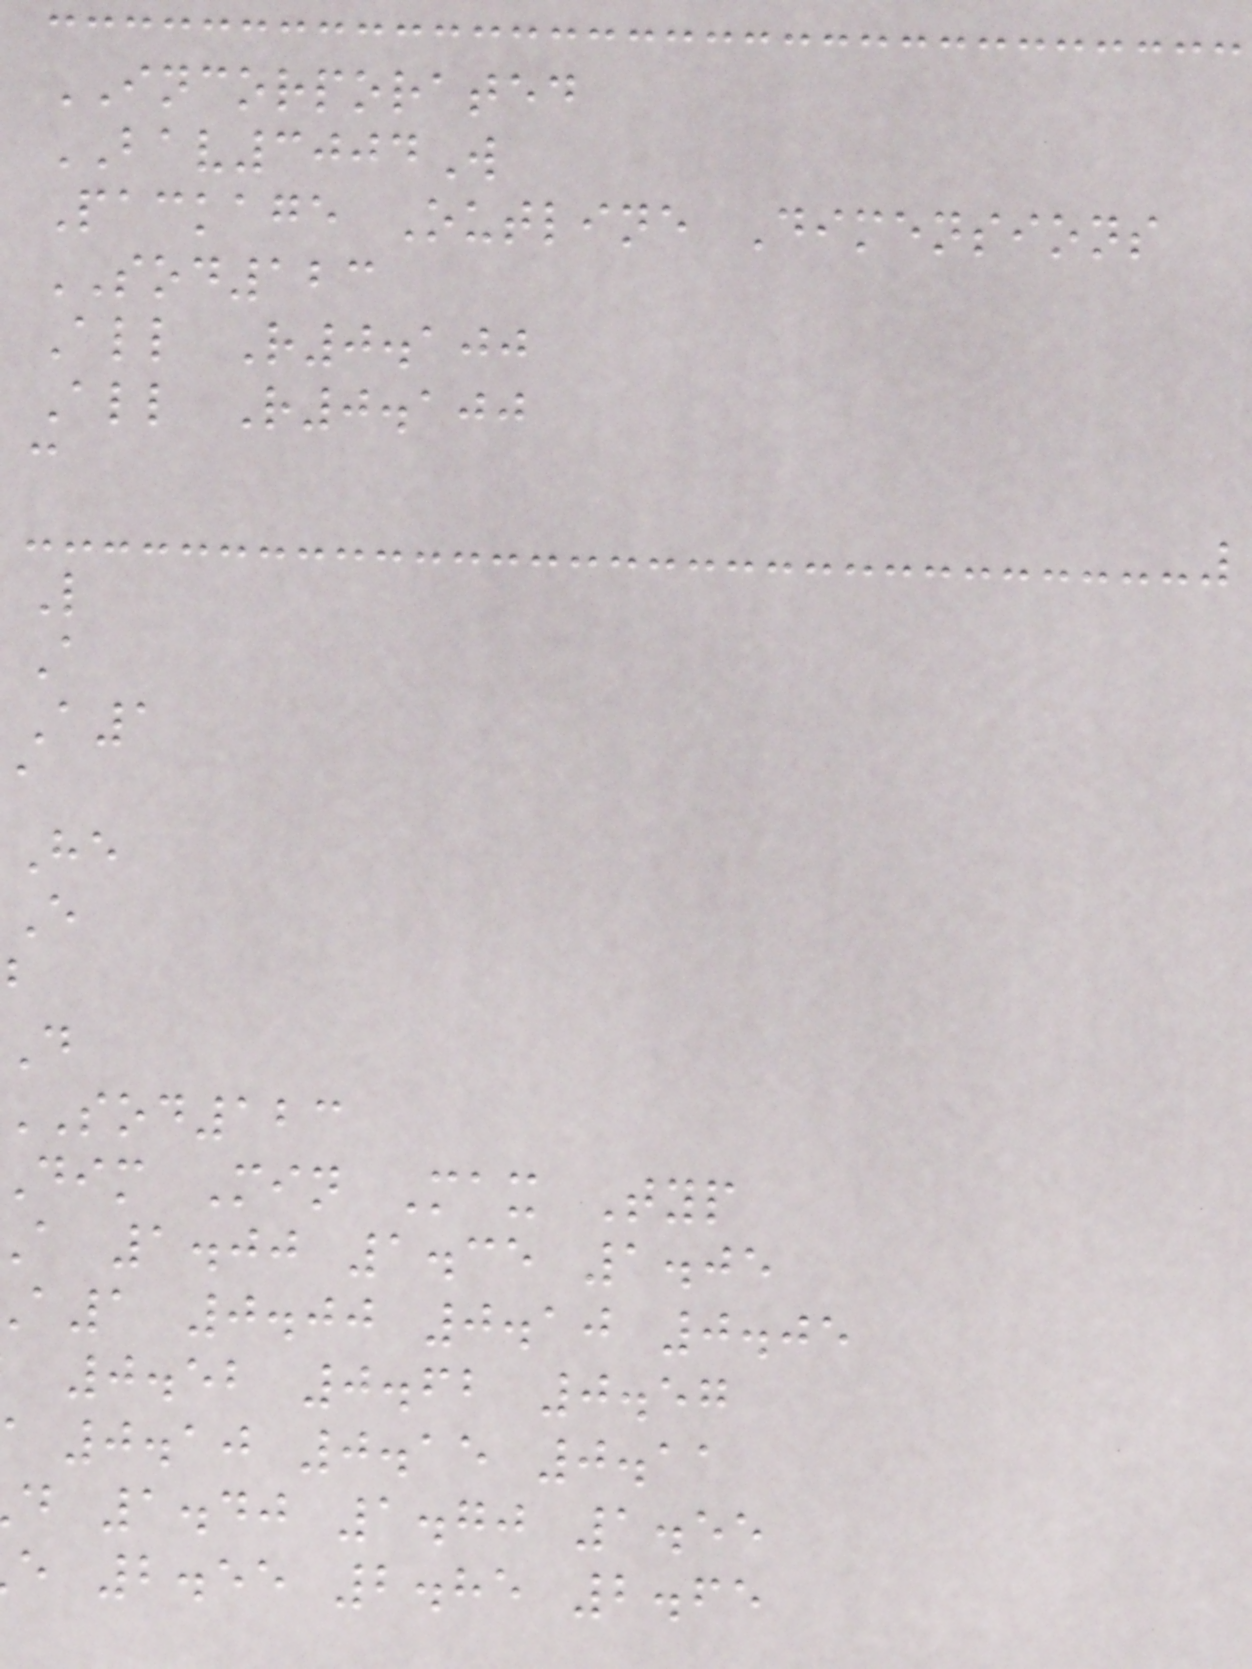INCORPORATED
BAV3004W
Package Outline Dimensions
SOD123
All R0.100
All R0.100
c
L
A
A1
a
He
E
b
D
sod123
dim Min Max Typ
a 1.00 1.35 1.05
a1 0.00 0.10 0.05
0.52 0.62 0.57
0.10 0.15 0.11
d 1.40 1.70 1.55
e 2.55 2.85 2.65
